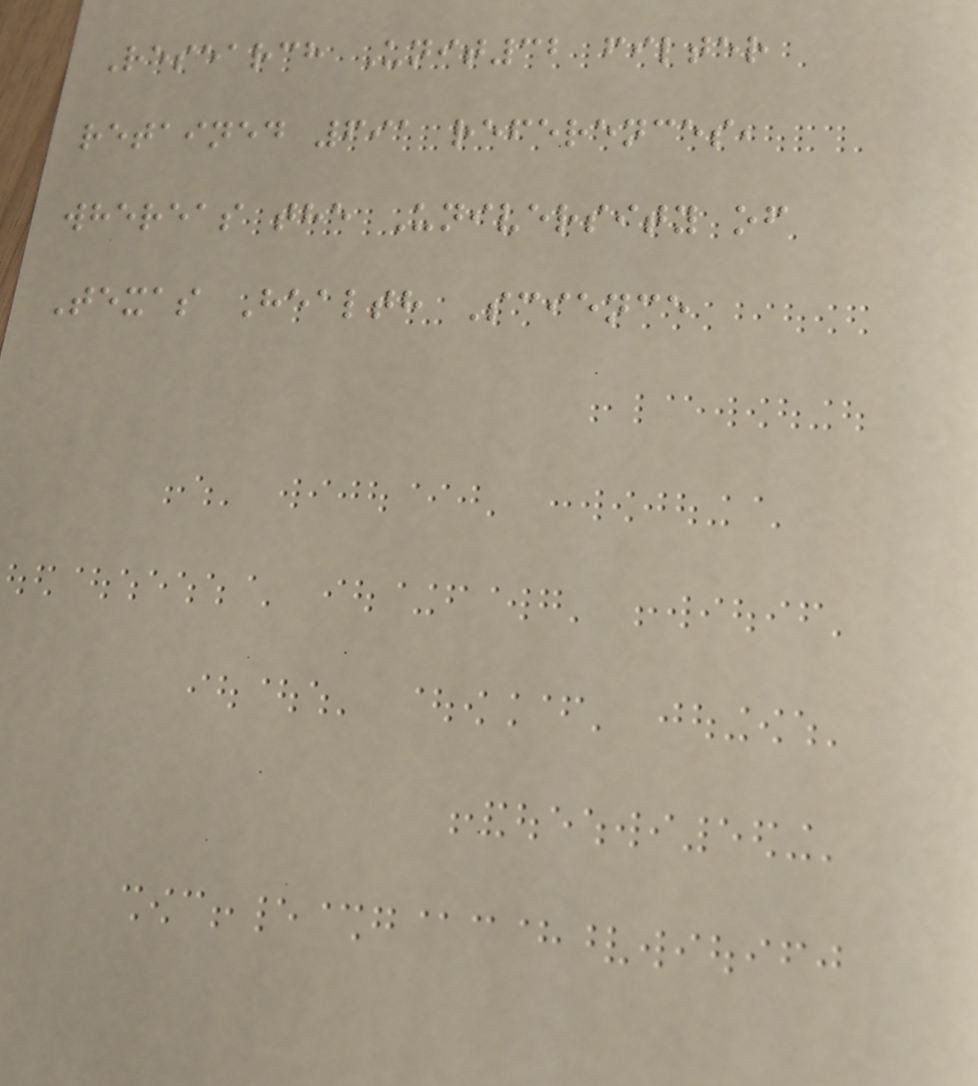Research Unit32 filter
retained 691 references,
whereas the University of
Texas Health Science
